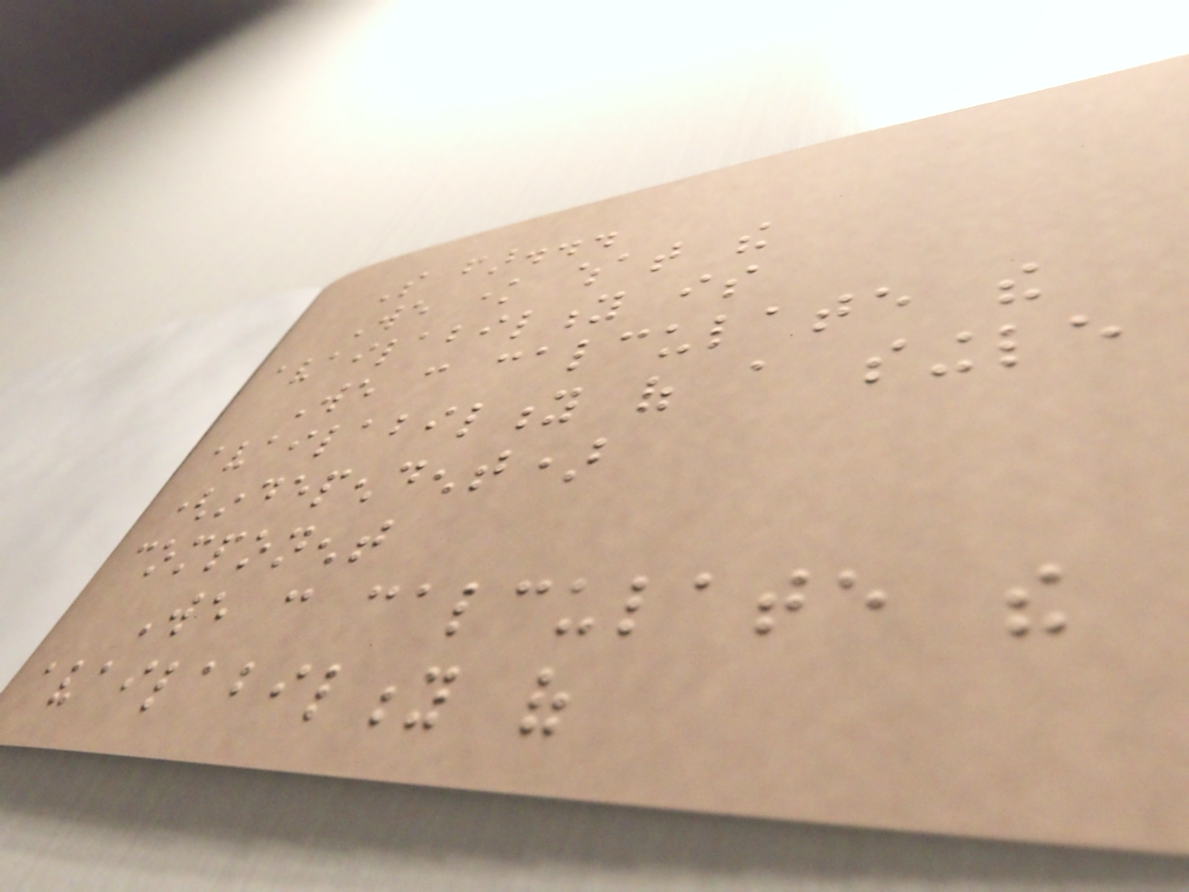So far...
We know what the
availability is
We can calculate the
availability of a single
(independent)
component
We can calculate the
availability of
